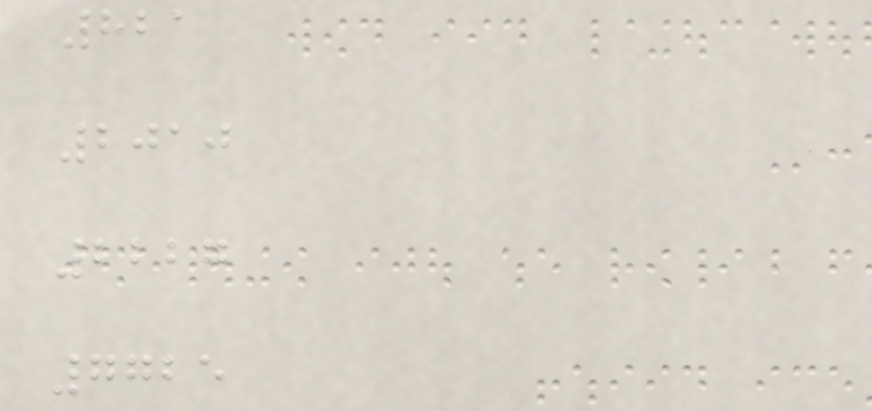821
2010
2227
7725
